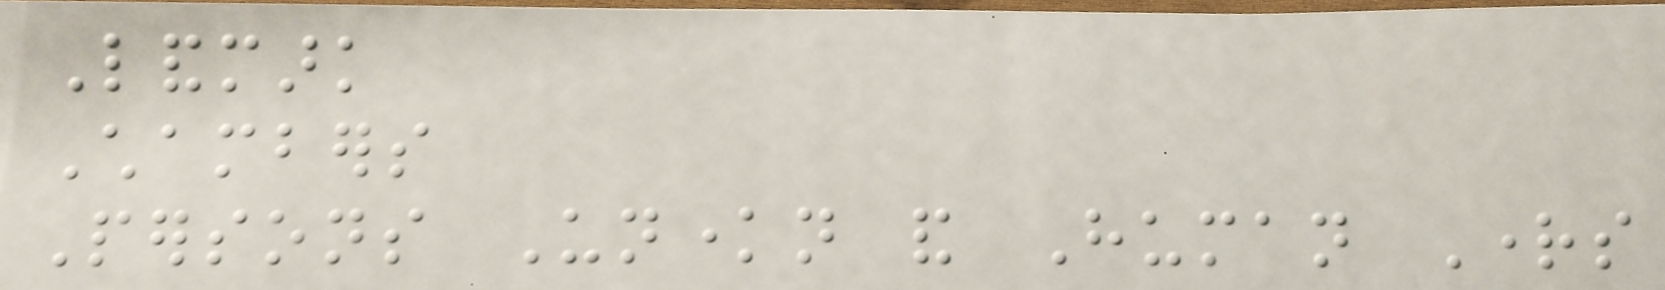Landmark
Chambers
Persons Unknown and Human Rights
